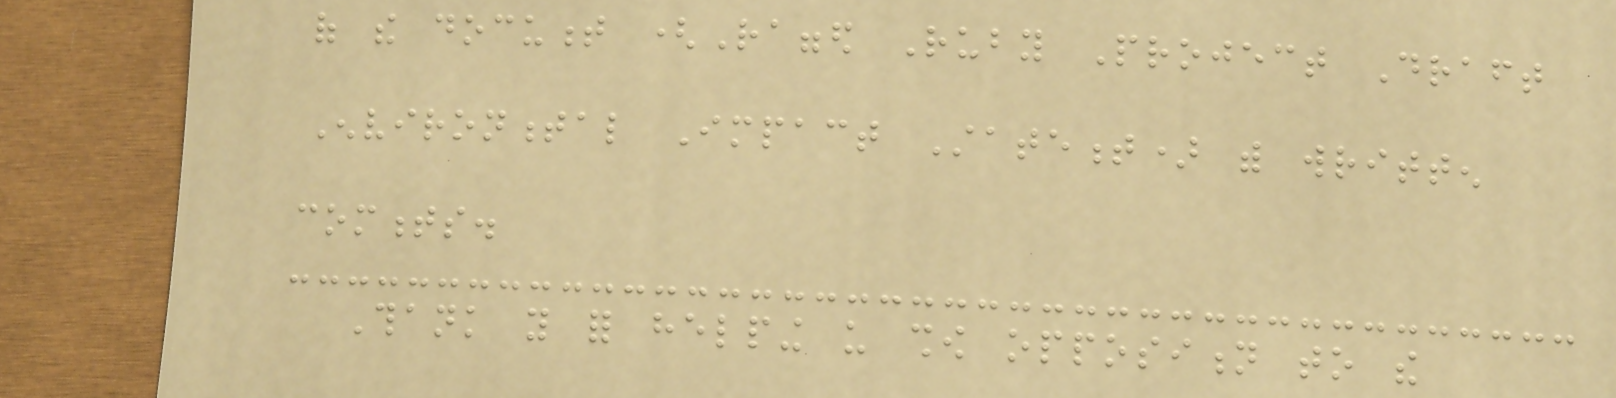of the document (Ragged Ruby Project Draft
Environmental Impact Statement) with written
comments.
Thank you for helping us show opposition to the
